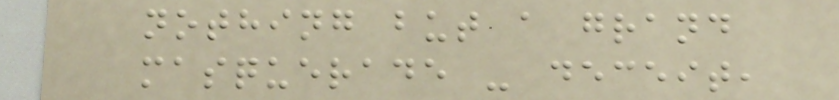nothing but a grand
masquerade - deceit,
